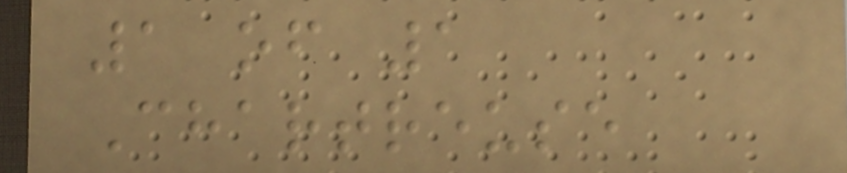1 of 1
Chartreuse
